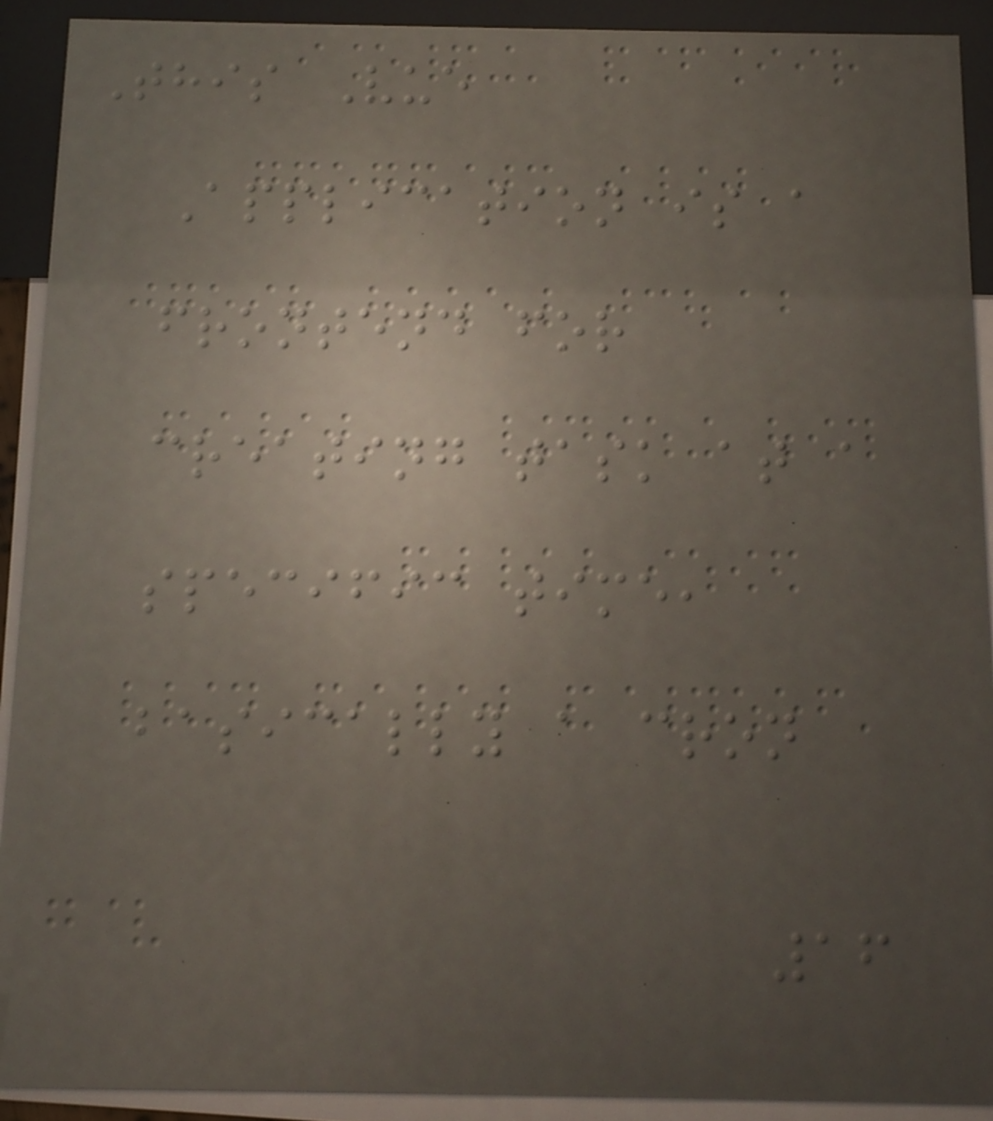This Vue
Application is a
frontend for
creating task at a
specific time,
basically a cron
16
